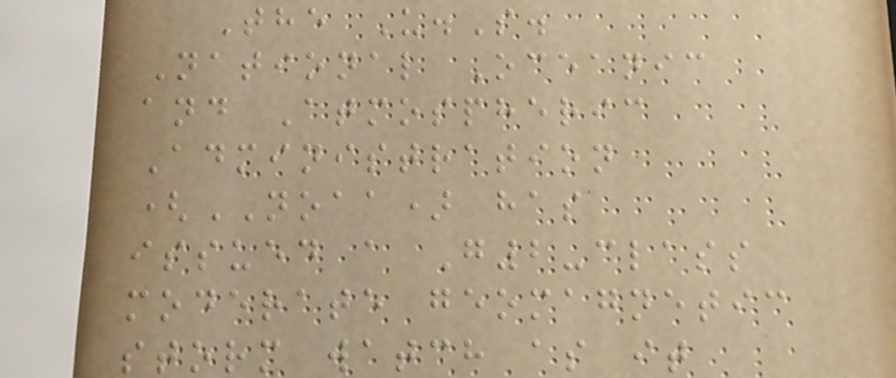The U.S.
National Oceanic
and Atmospheric
Administration
(NOAA) has
issued a G2-class
moderate geomagnetic
storm watch as it
